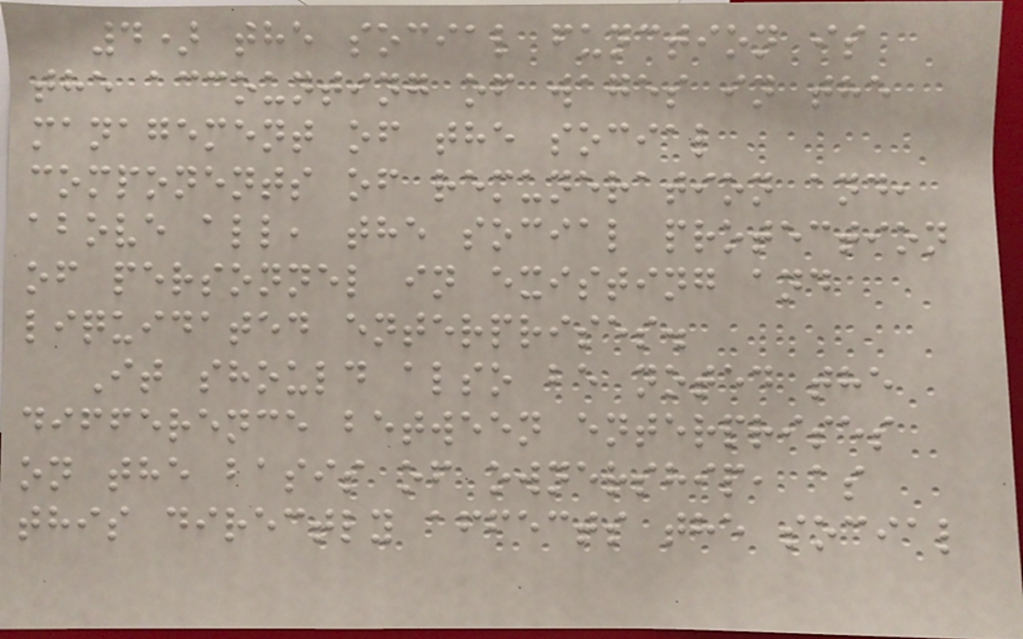4) the social function is
the accounting of wages in the
management of the social
components of remuneration and,
above all, the social protection
of personnel in existing and
liquidated enterprises.
It should also be noted the
difference between enterprises
on the basis of ownership, as
this directly affects the social
